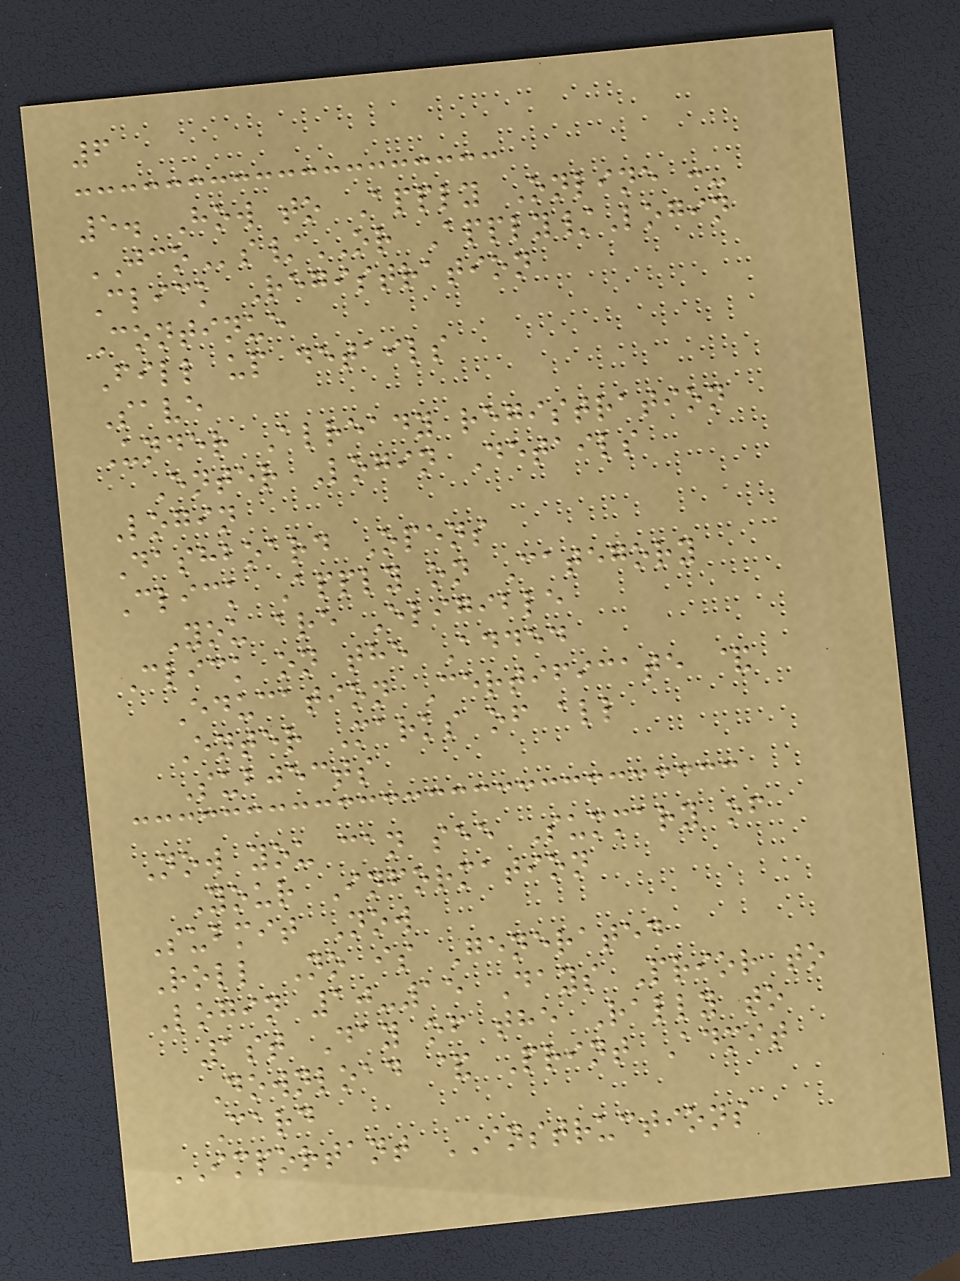6
5. How to Apply Online :-
JCOs/OR Apply/Login
Click Registration
Continue
Fill up details
Save
Under Already registration
Enter Login Details
Login
Dashboard Opens
Click Apply on Category
You are Eligible
Click on the Added
Education Certificate &
Enter Marks of all
Subjects
Now you can see Summary of
Your Information
Submit Now
Roll No is Generated
Login 10-15 Days Prior to
1st Day of the Rally to
Download & Print Admit
Card
IMPORTANT INSTRUCTIONS
